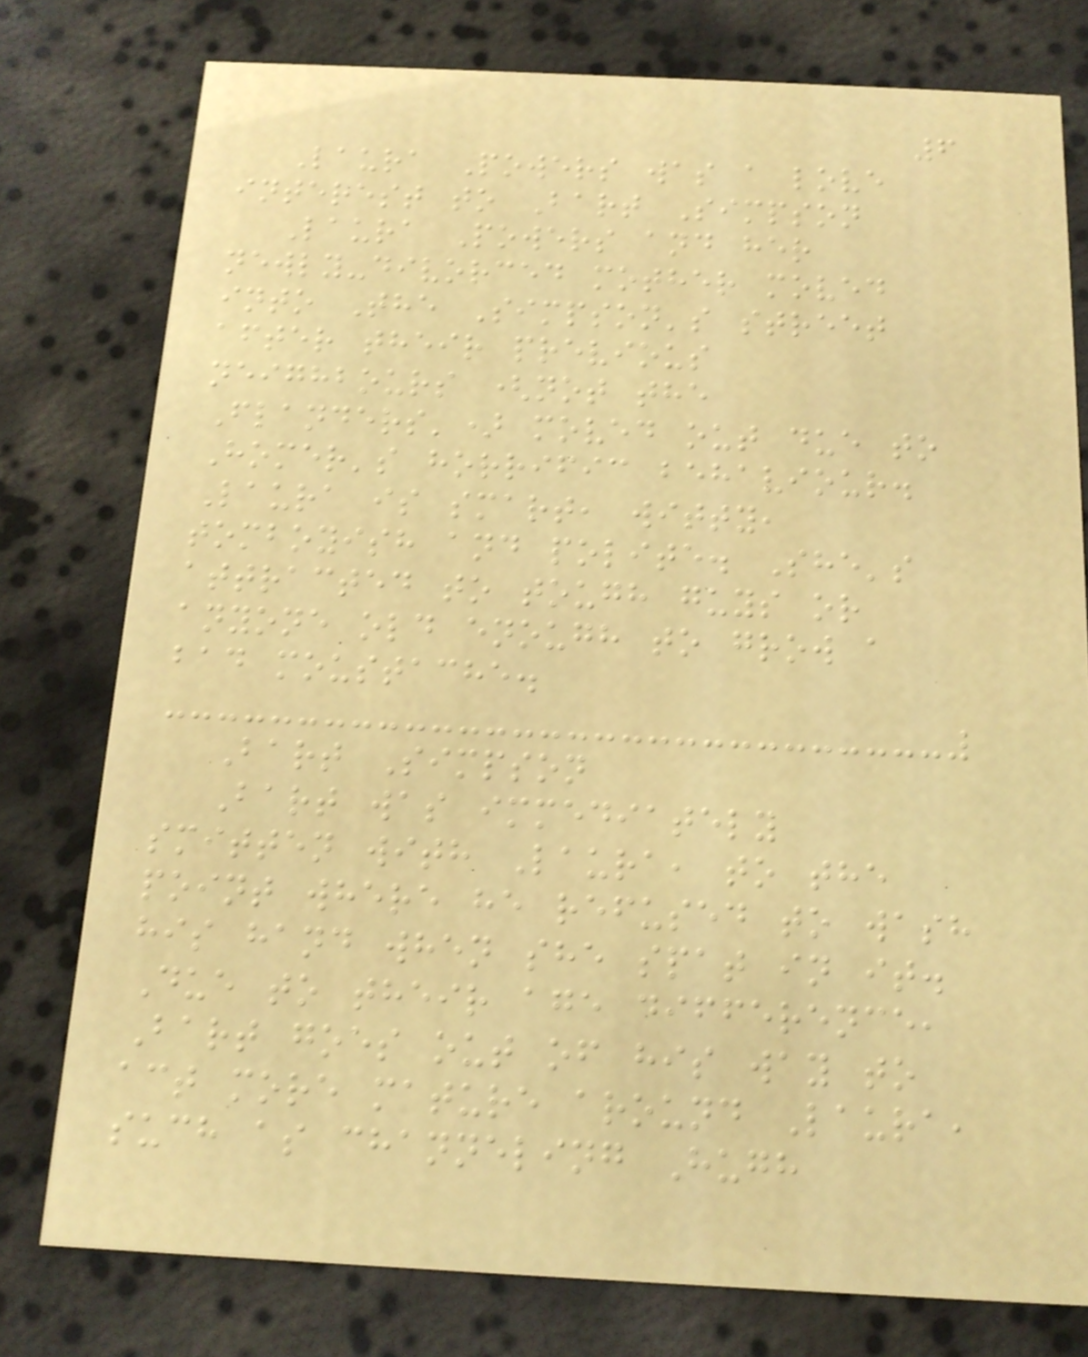6
Laura Powers was a love
interest to Bart Simpson
Laura Powers and her
newly-divorced mother moved
into The Simpson's street
after their previous
neighbours (not the
Flanders') moved out due to
Homer's horrific behaviour.
Laura is smart, witty,
tomboyish and polite. She's
attracted to tough guys or
anyone old enough to grow a
bad moustache.
Bart Simpson
Bart was immediately
smitten with Laura, to the
point where he refused to wash
his hand when she spat in it.
Due to their age difference,
Bart goes out of his way to
act more mature around Laura,
such as channeling Hugh
